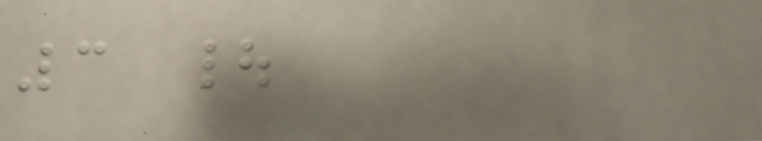3 |
